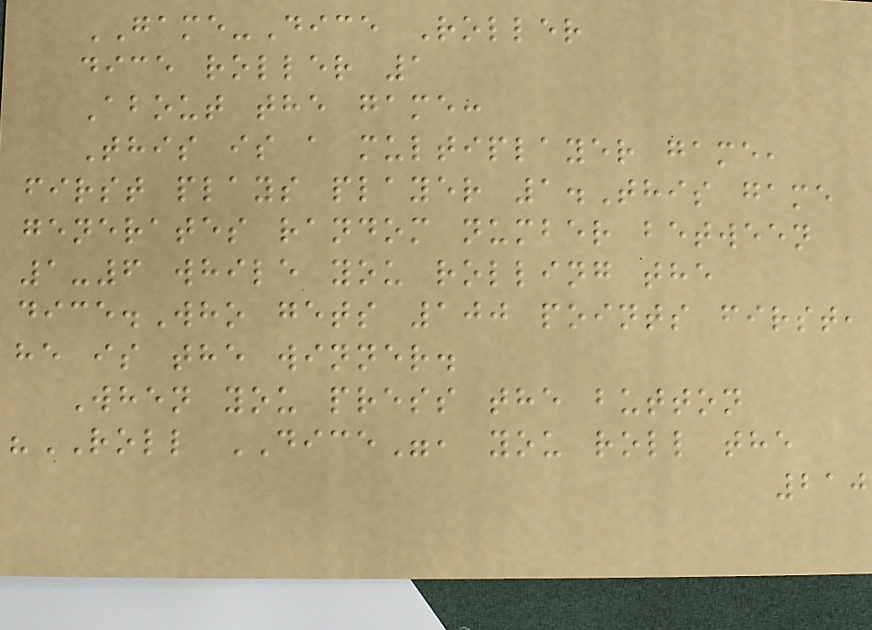GAME-Dice Roller
dice roller 1
About the game:
This is a multiplayer game,
first plays player 1.This game
generates random number between
1-6 while you rolling the
dice.Who gets 100 points first,
he is the winner.
When you press the button
"ROLL DICE", you roll the
210
